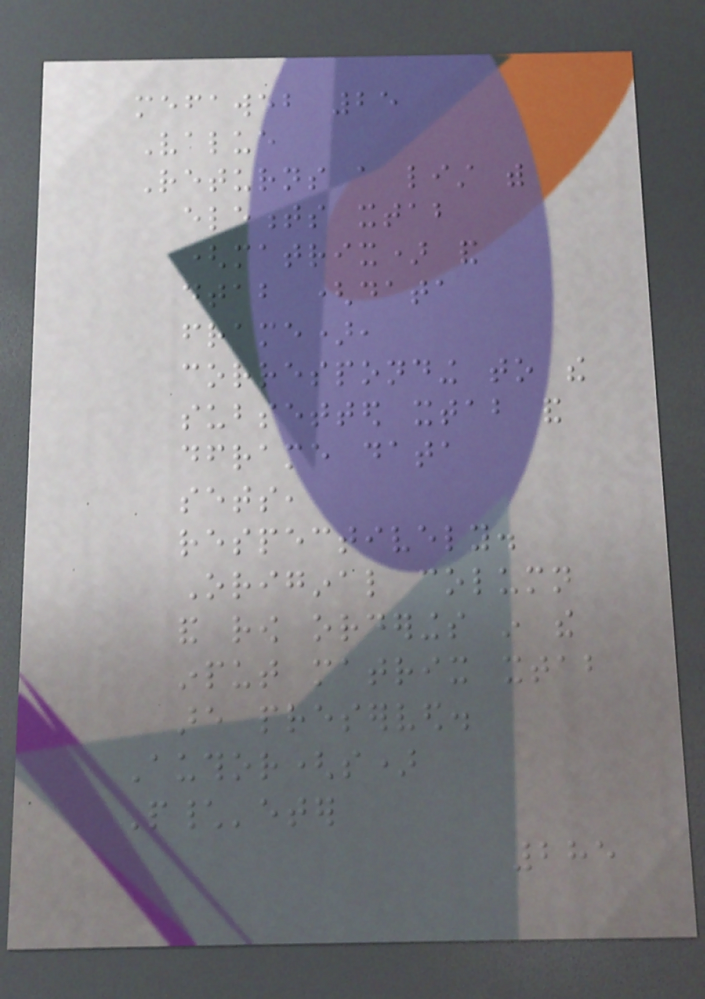mefaweb 25
Value
Returns a list with
elements xtab
(matrix) and
dtab (data
frame),
corresponding to the
subsetted xtab and
dframe data
sets,
respectively.
Original column
and row orderings in the
input matrix xtab
are preserved.
Author(s)
P\'eter
285
